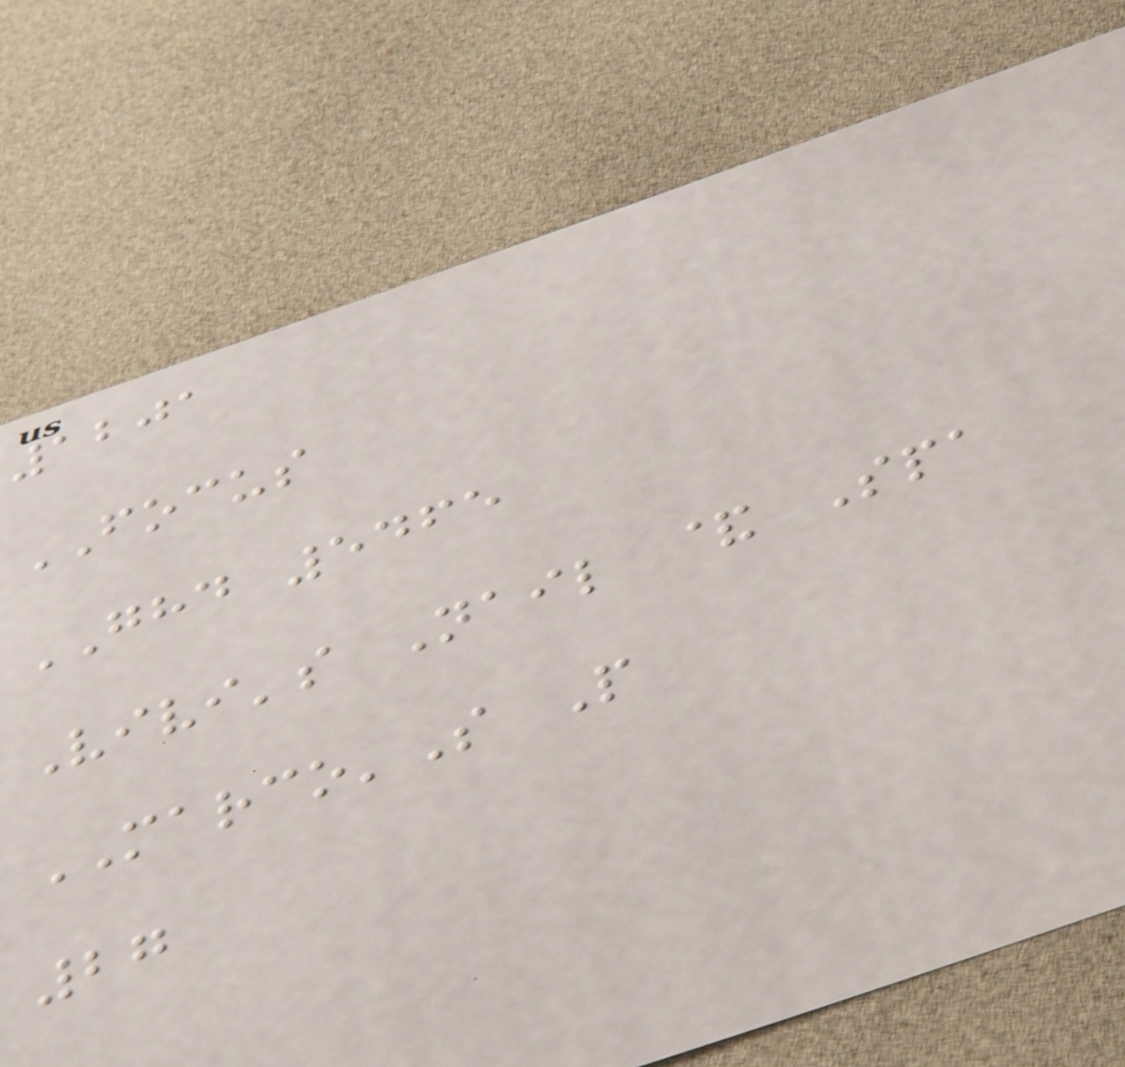1201
FOCUS
GHD 5465
Vivi's Nail & Spa
MARCO'S P
27
